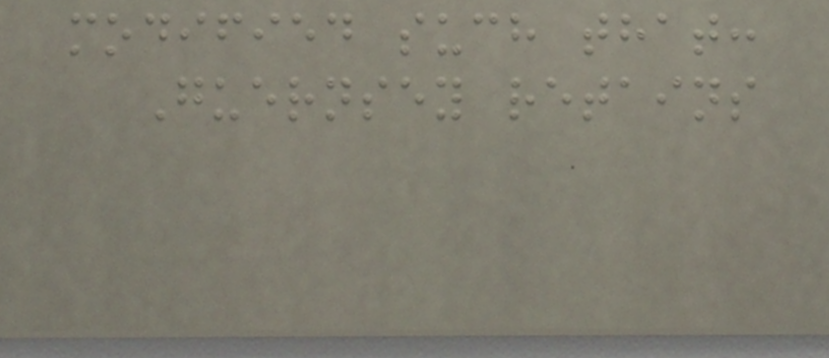modified such that:
Guernsey retains
